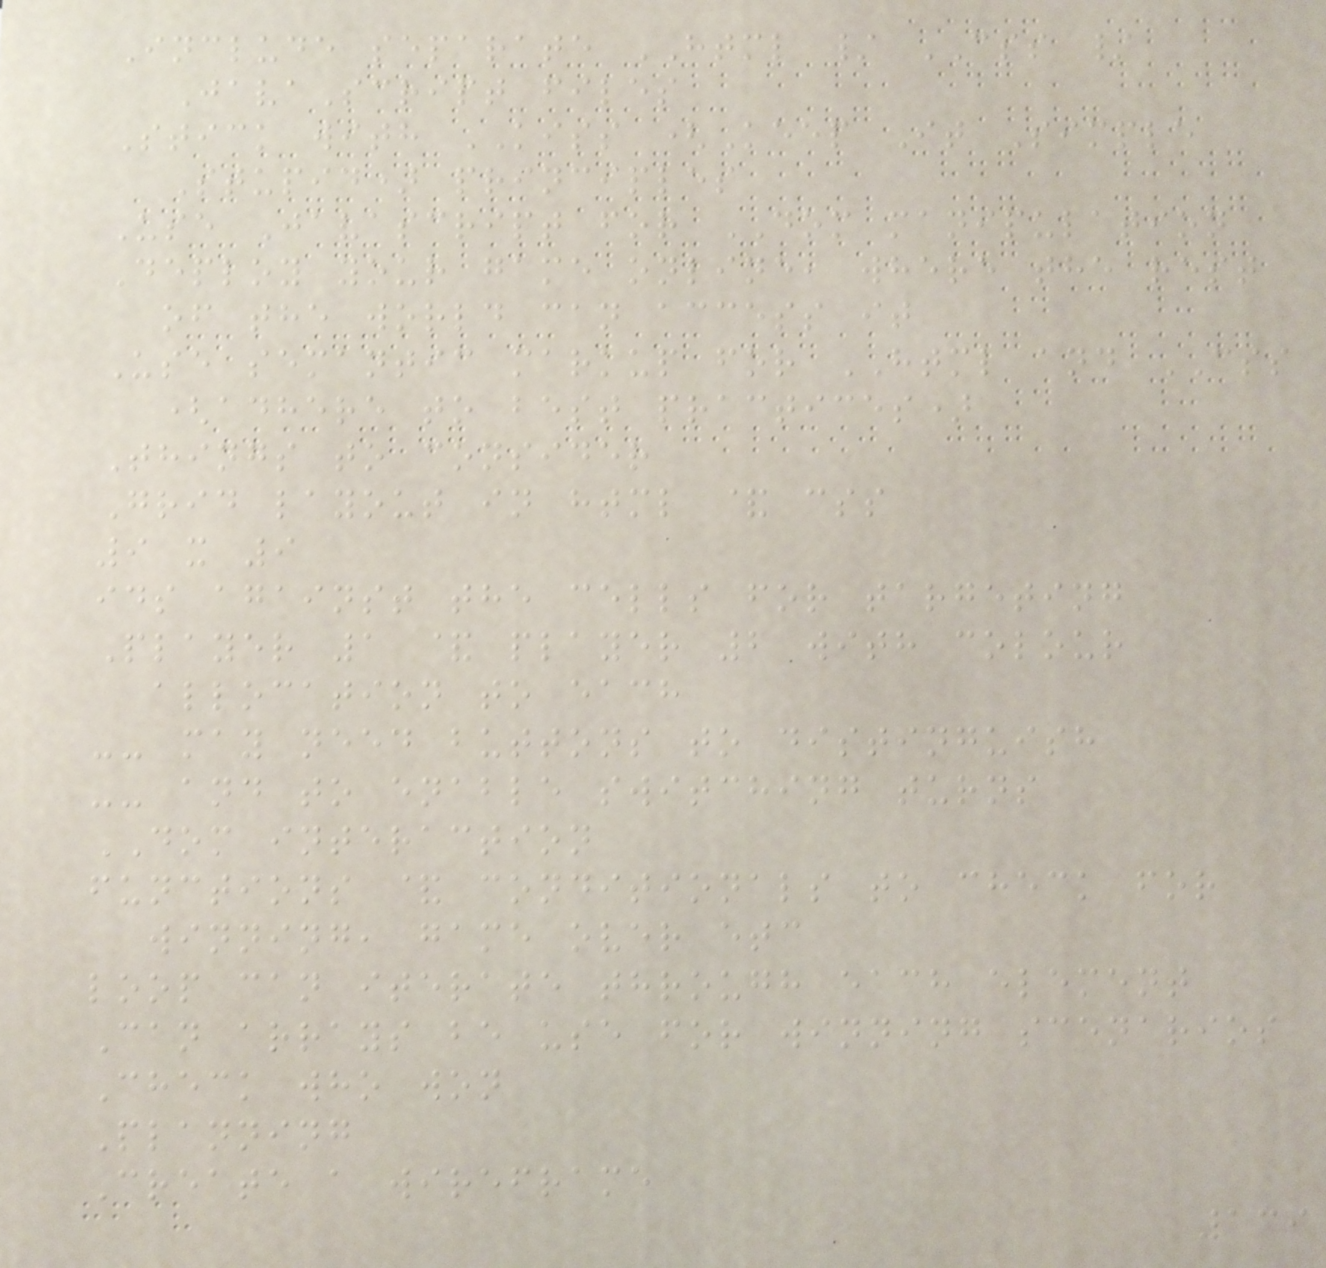Include separate HTML / CSS /
JavaScript files
Stick with KISS (Keep It Simple
Stupid) principles
Use Javascript for DOM manipulation
Deploy your game online, where the rest
of the world can access it
Use semantic markup for HTML and CSS
(adhere to best practices)
Things to consider
Grid layout in html & css
9 x 9
ids against the cells for targeting
Player 1 & player 2 with colour
allocation to each
-- may need buttons to distinguish
-- and to enable switching turns
DOM interaction
functions & conditionals to check for
winning, game over etc
loop can iterate through each element
Can arrays be use for winning scenarios
Check who won
Planning
Create a wireframe
139
